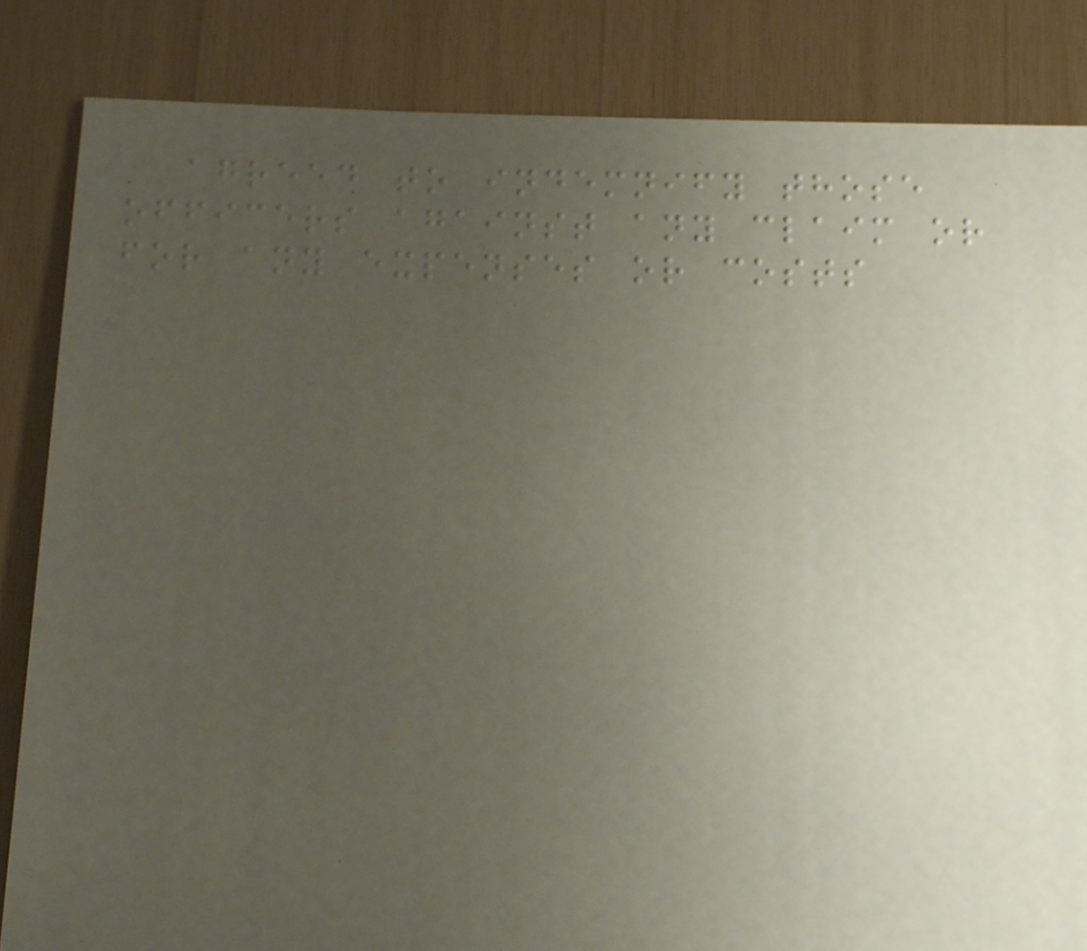agreed to indemnify those
officers against any claim or
for any expenses or costs
